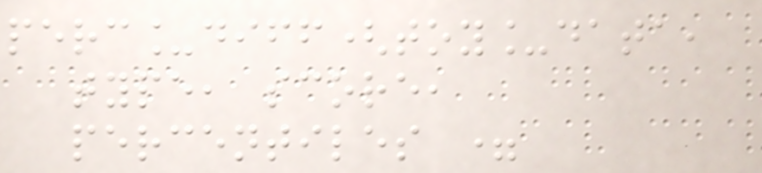perc_diff(toy_data,
type, score,
percentiles =
